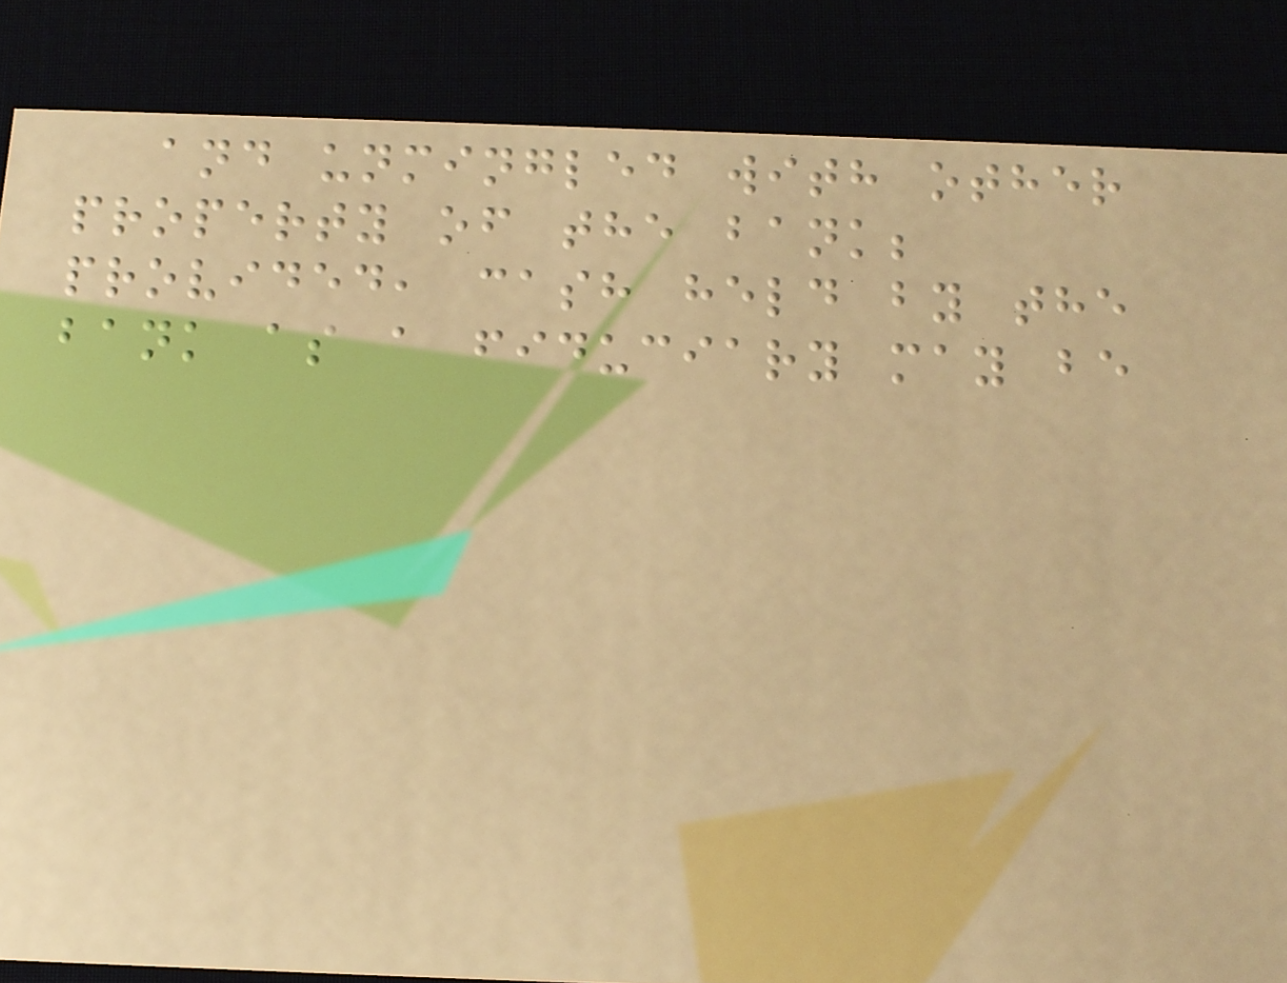and unmingled with other
property of the bank;
provided, cash held by the
bank as a fiduciary may be
